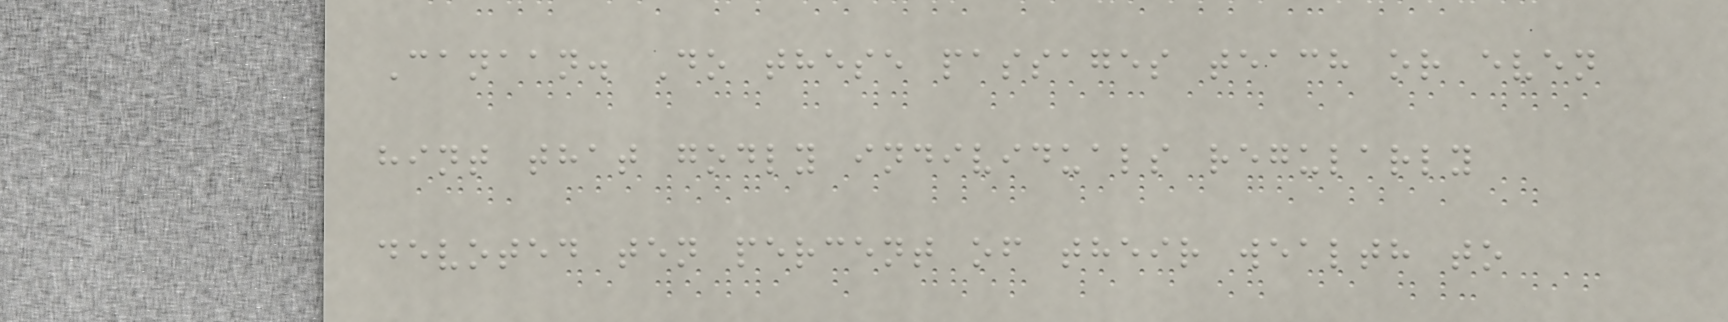Canaan. Do these passages teach or even
hint that godly individuals regularly
devoted ten percent of their wealth to
